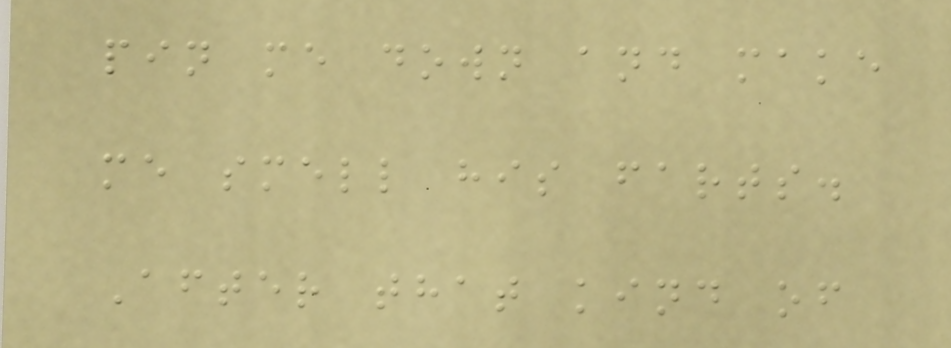pin me down and make
me smell his farts.
After that kind of
